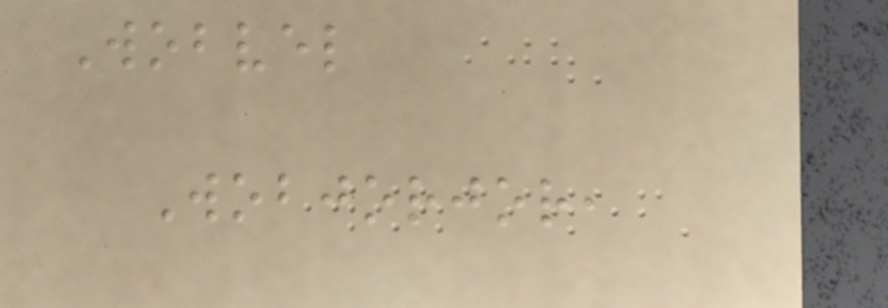Wobvel
Wobjorjor,
